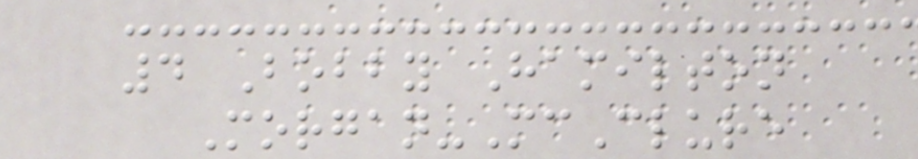4 Bobby Hamilton
Morgan-McClure
